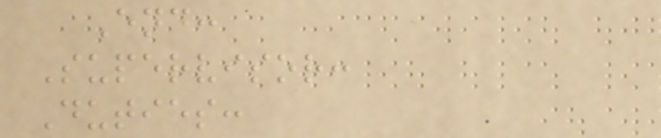End:
Supervisor:
Duties:
